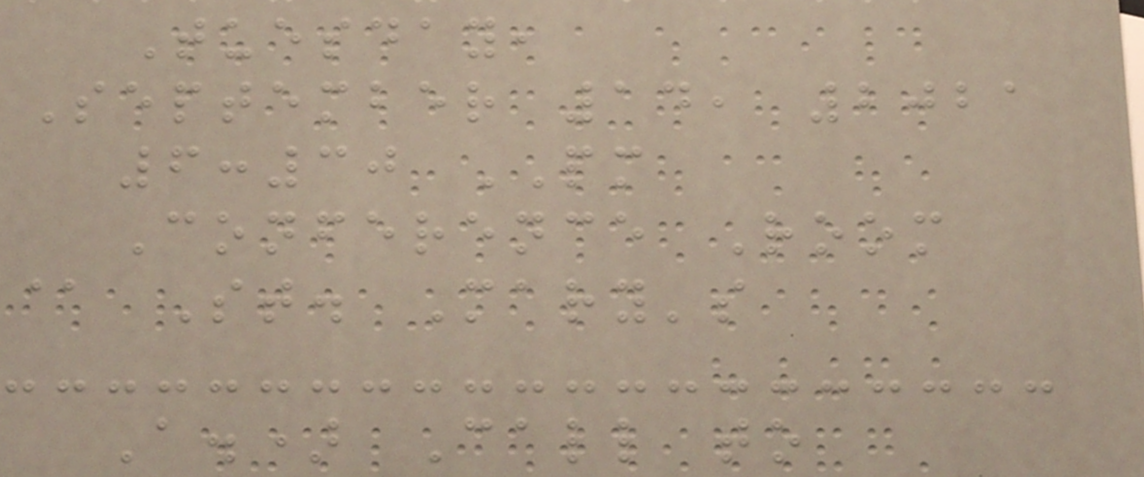Tuesday,
September 14, 2021
6:30 PM
Conference Room
@ St. Mary's
A.) Call to
